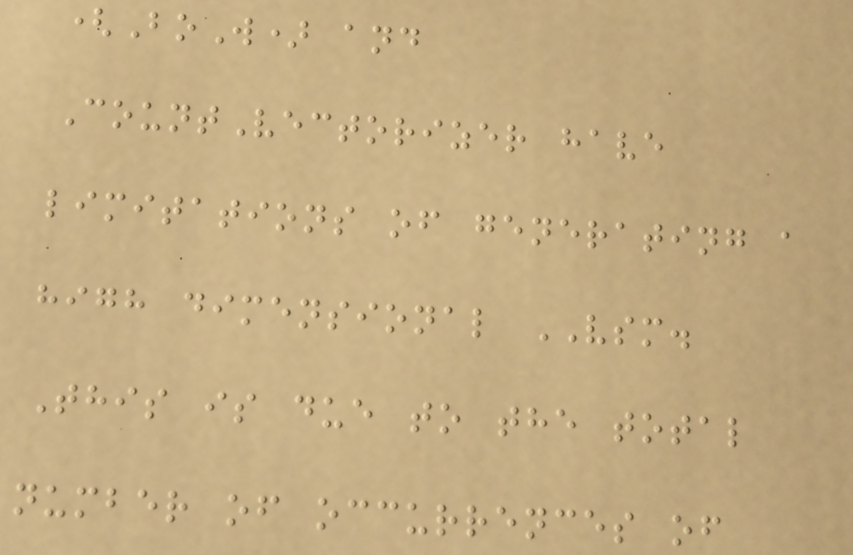(BoW) and
CountVectorizer have
limitations of generating a
high dimensional VSM.
This is due to the total
number of occurrences of
